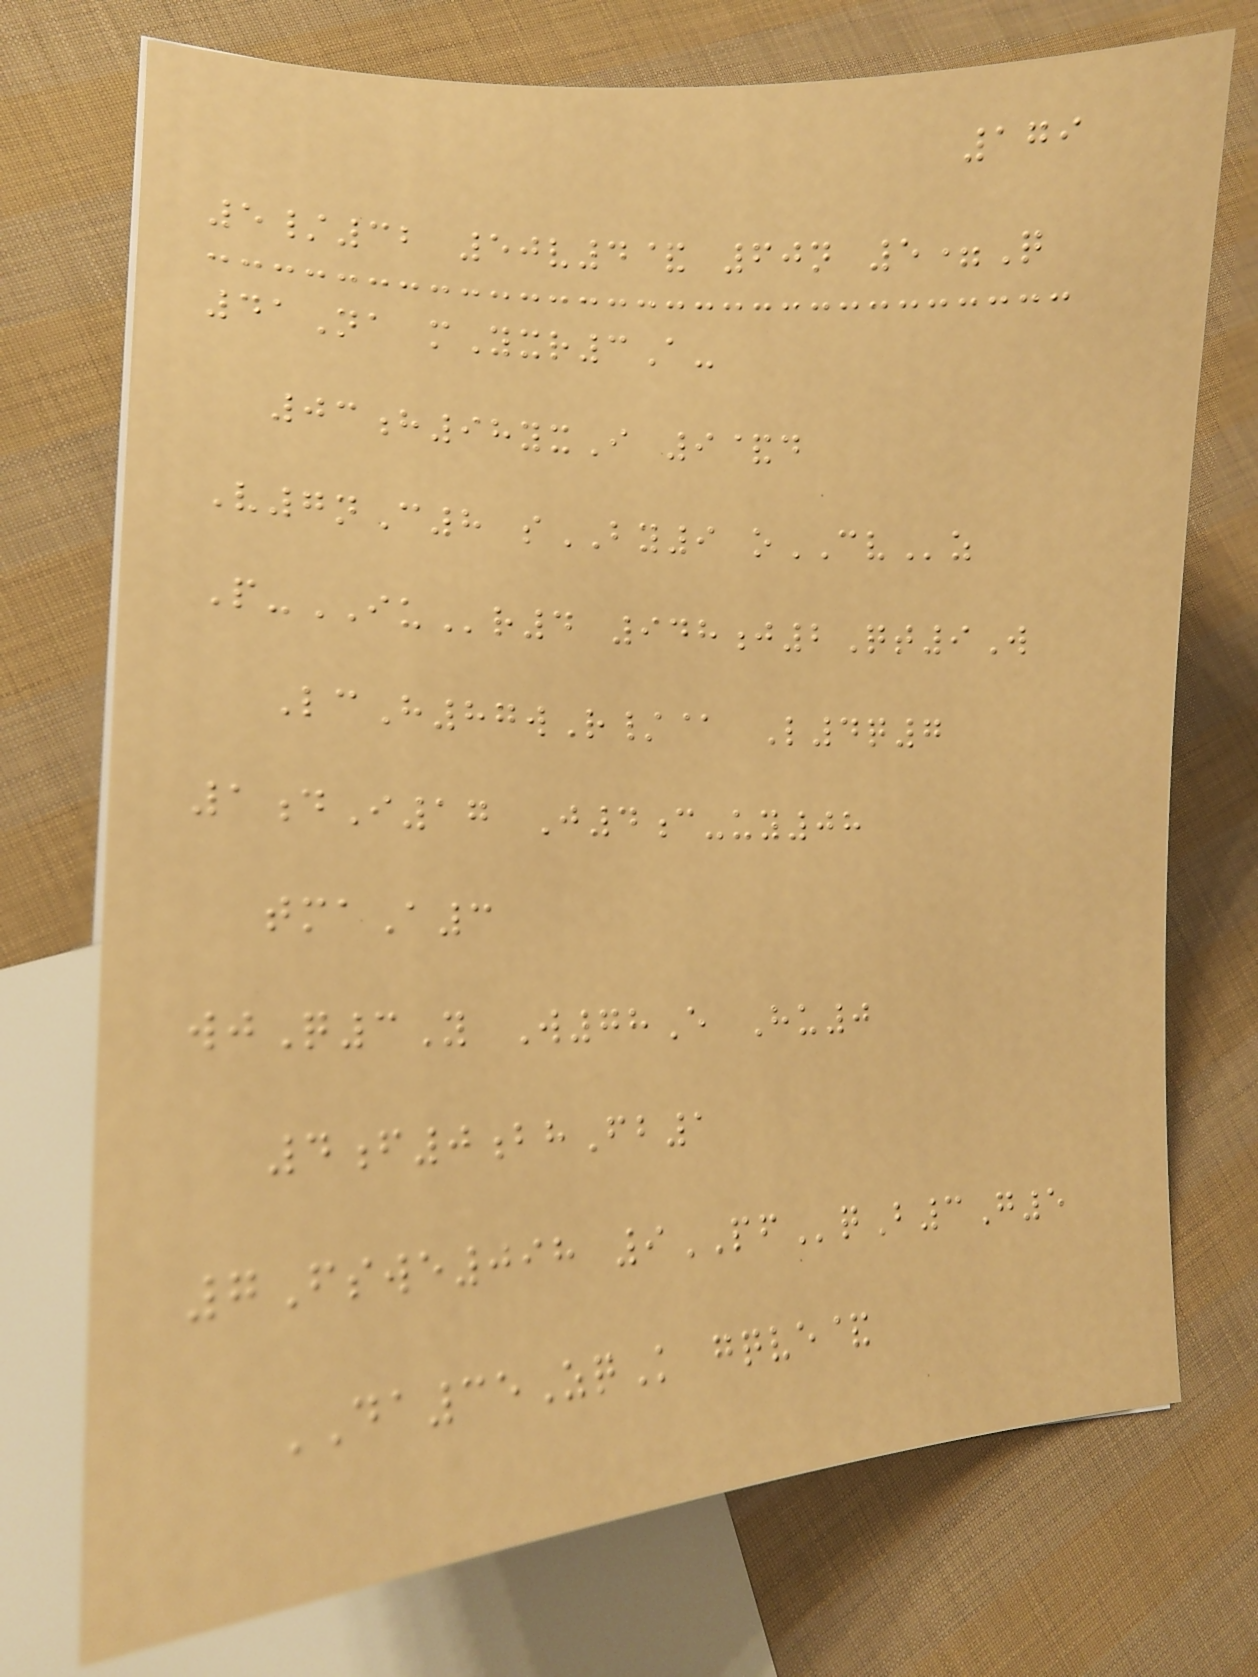179
5/32 50v4& 60n 5=Q
41Na mYxr3A-
03h98yxI 9&d
V7nC8 sBY9 oCVz
P-IUr4 948j2Qt9W
LcH87wR/@ L4q7
1dI17 J4c-uy08
tmaA3
wjQ3Y W78E Hu0
4f0bhFb1
7Fswe098 9PFqB3G5
DA35ZqK gqve&
